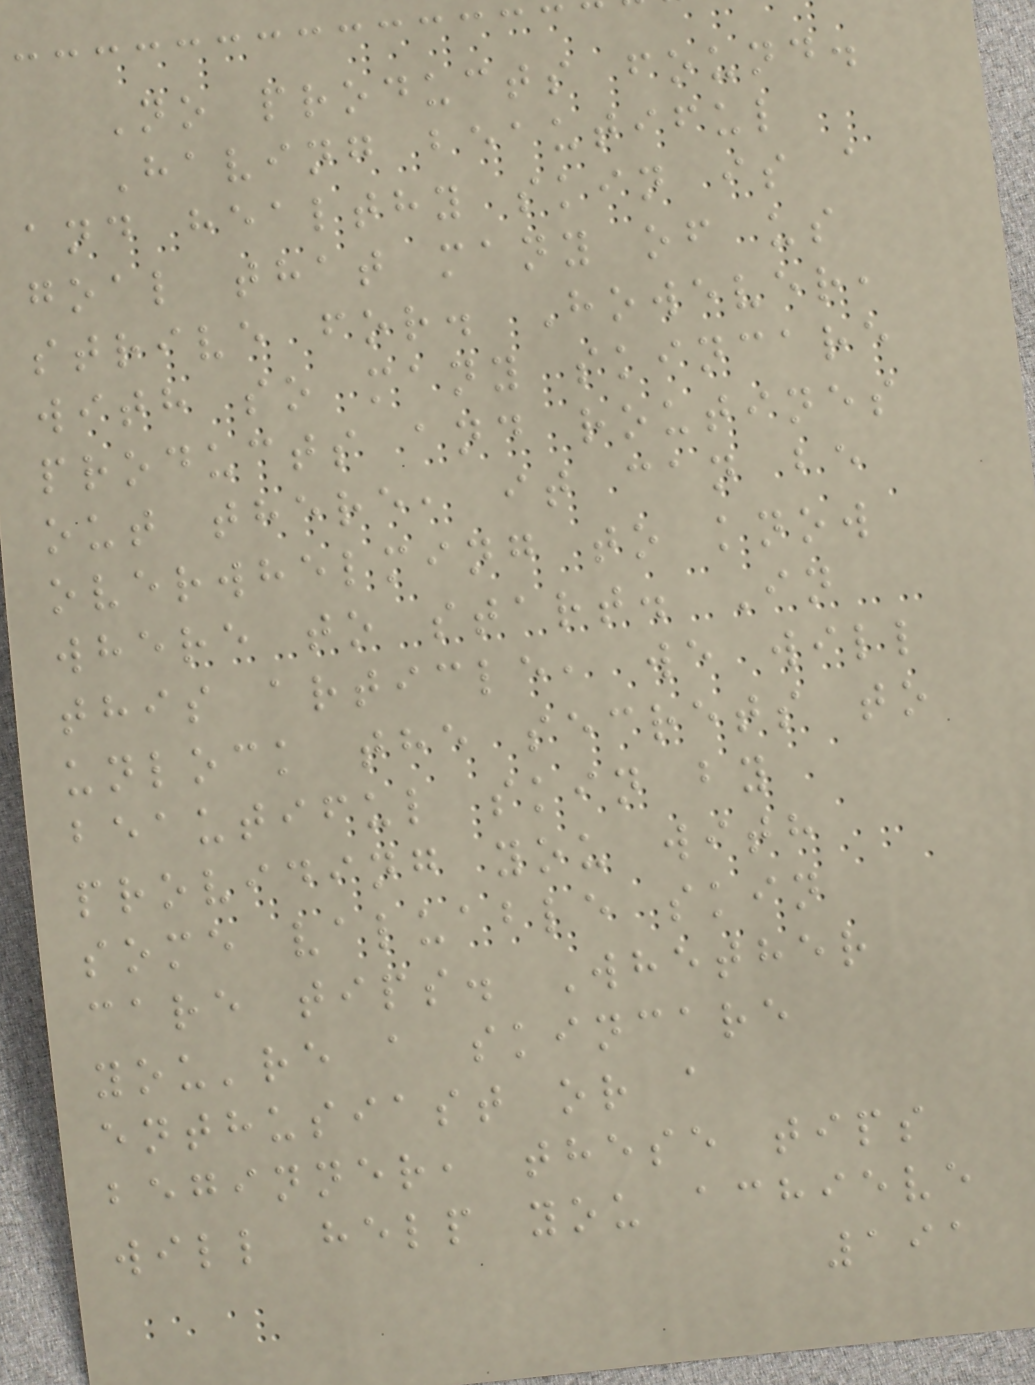No products found.
Having beautiful
and healthy skin is a
goal that many of us
strive for. However,
with so many skincare
products and routines
out there, it can be
overwhelming to know
where to start. In
this article, we will
unlock the secrets to
beautiful skin by
providing you with
some valuable skin
care tips. Whether
you're a skincare
enthusiast or a
beginner, these tips
will help you achieve
191
